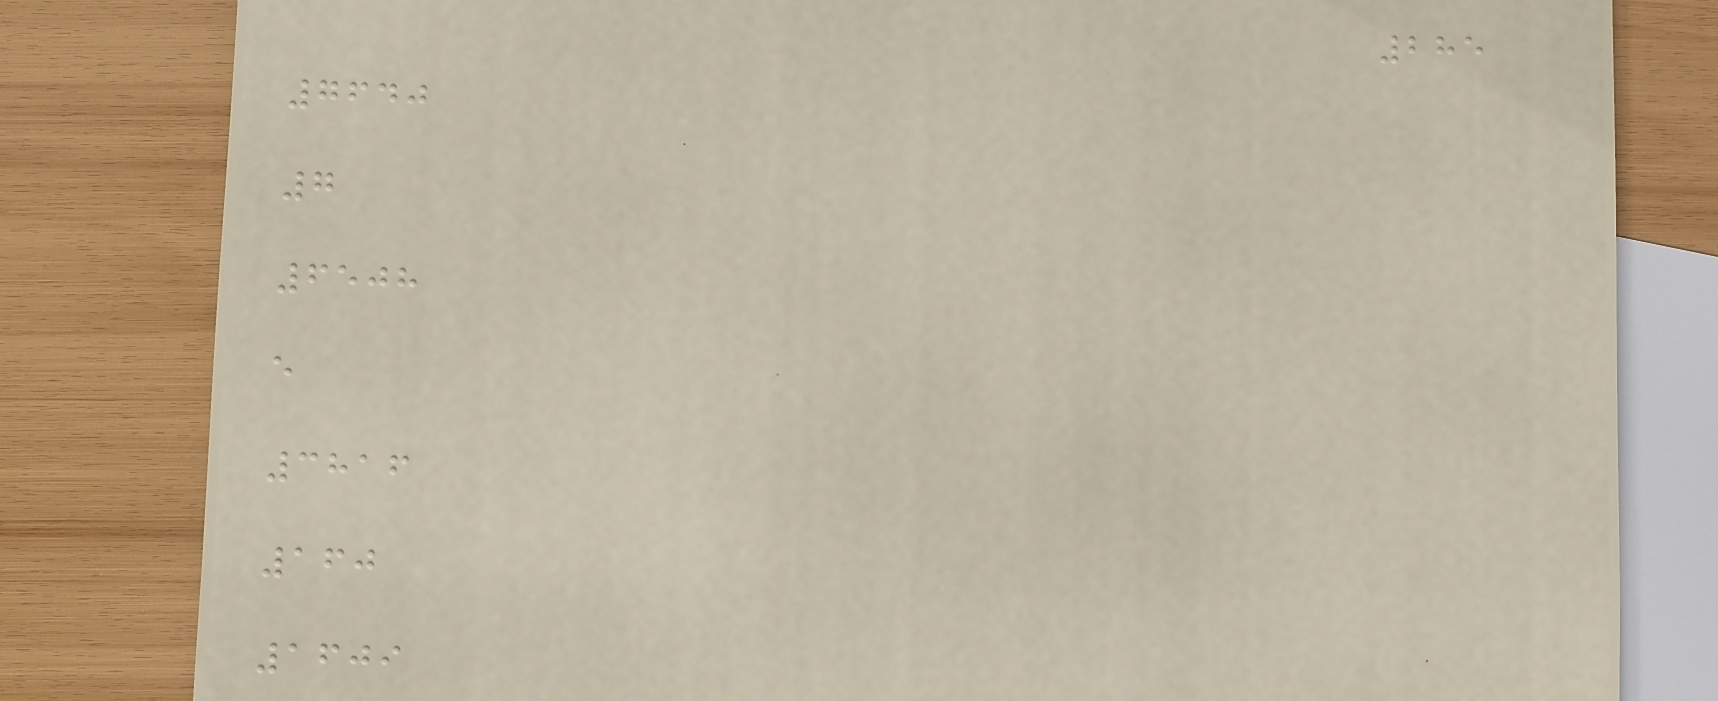285
7640
7
6508
e
3816
160
1609
